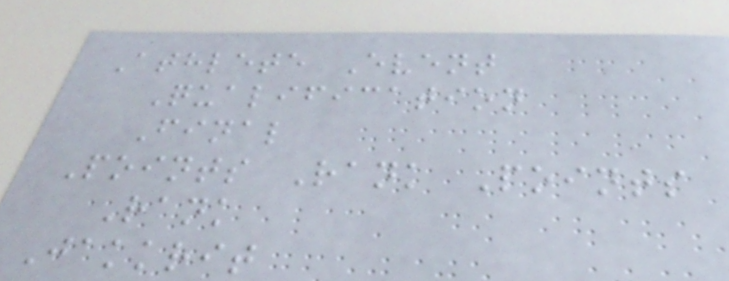Athlete Event
Qualification
Final
Points Rank Points
Rank
Jakkrit
